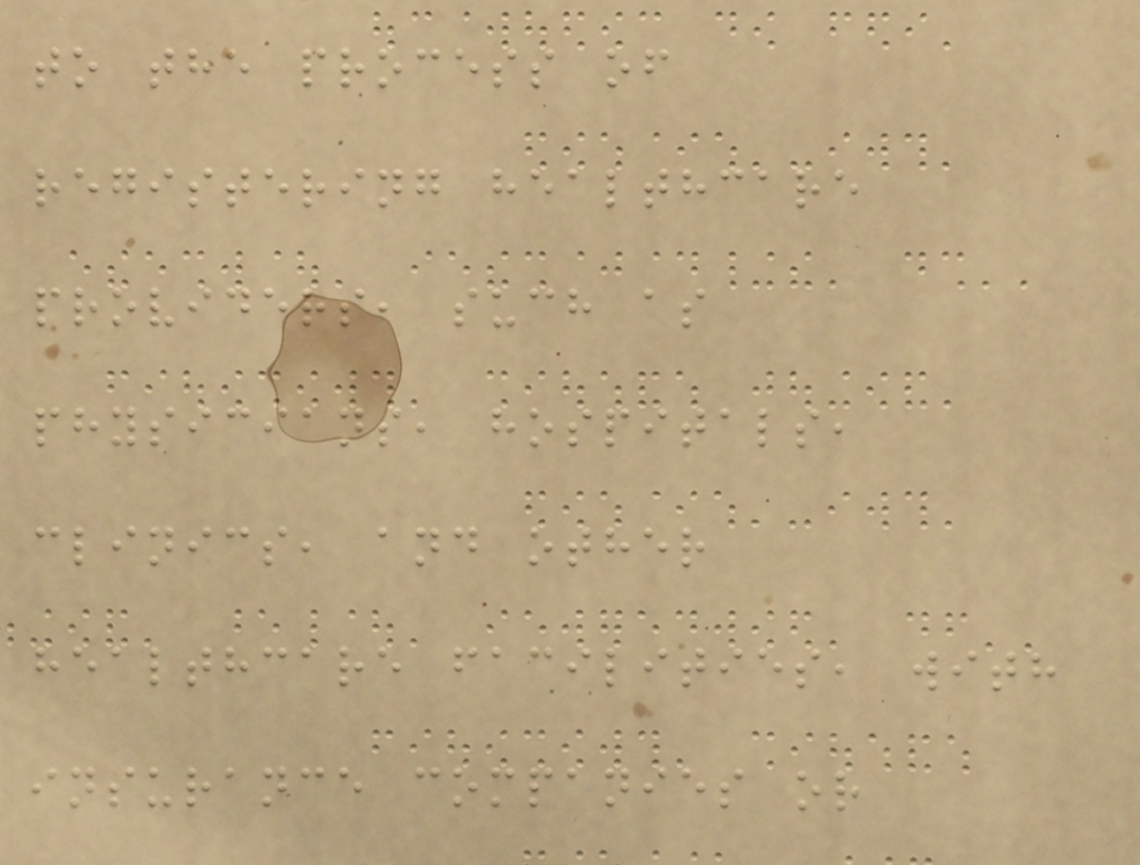to the process of
registering healthcare
providers, such as
physicians, hospitals,
clinics, and other
healthcare facilities, with
insurance companies or
